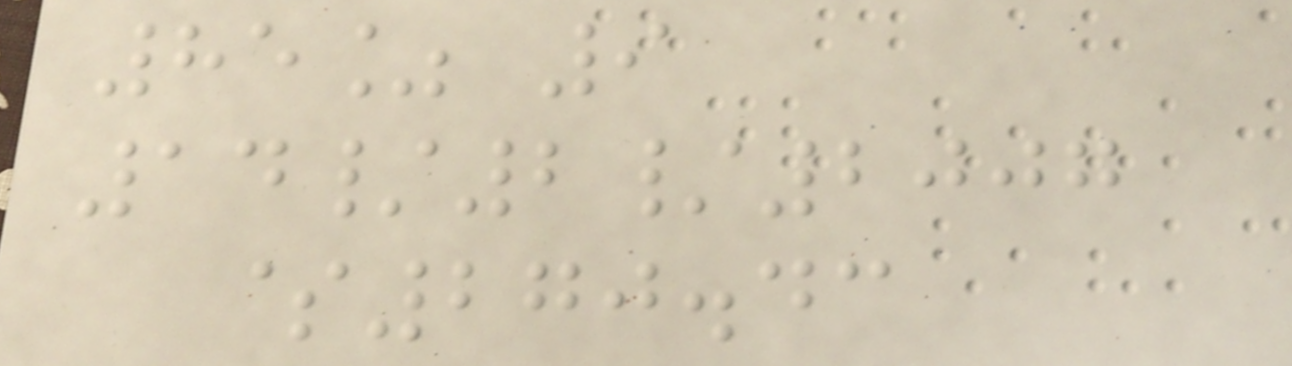85% 9
14/2/2007
$270.43
